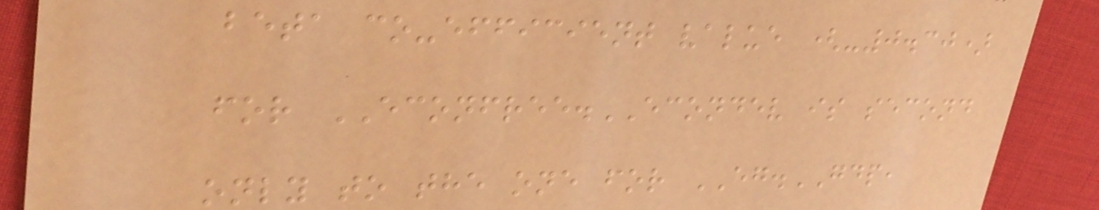beta co-efficient value (-0.30)
for ECONFREE.ECONDEV is second
only to the one for EG.GDP,
